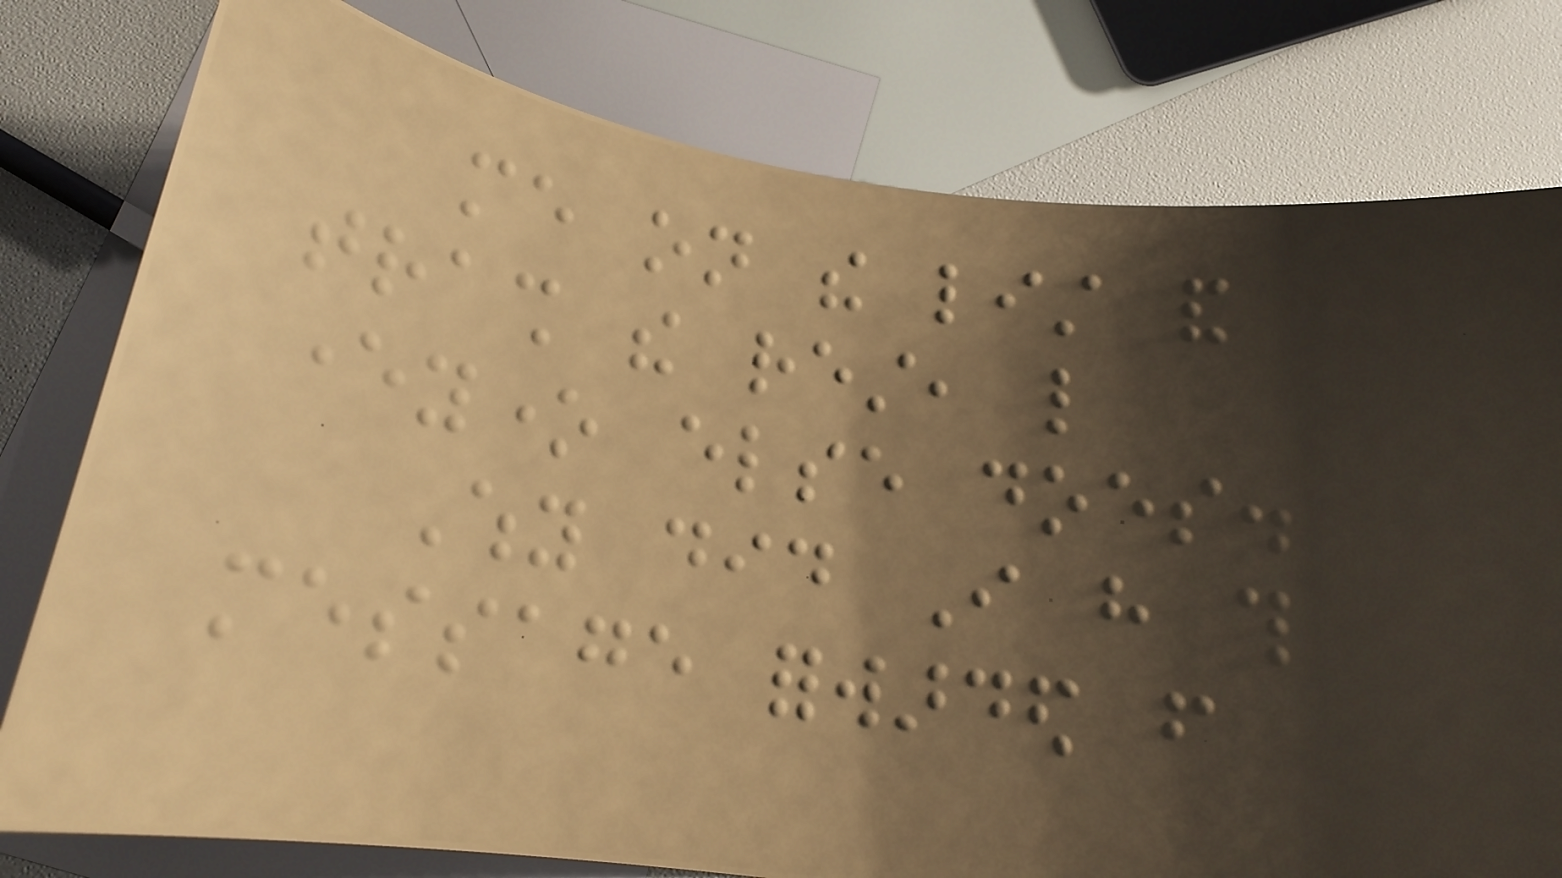me on the list and
trash the rest, like
everyone else does.
Why did I have this
message forwarded from
